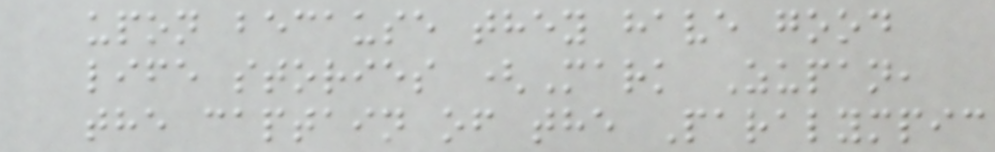upon because they have good
life stories (Mark Zupan,
the captain of the Paralympic
